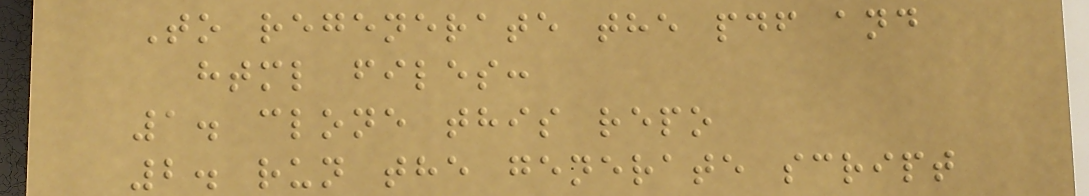To regenerate the pdf and
html files:
1. clone this repo
2. run the generate script
